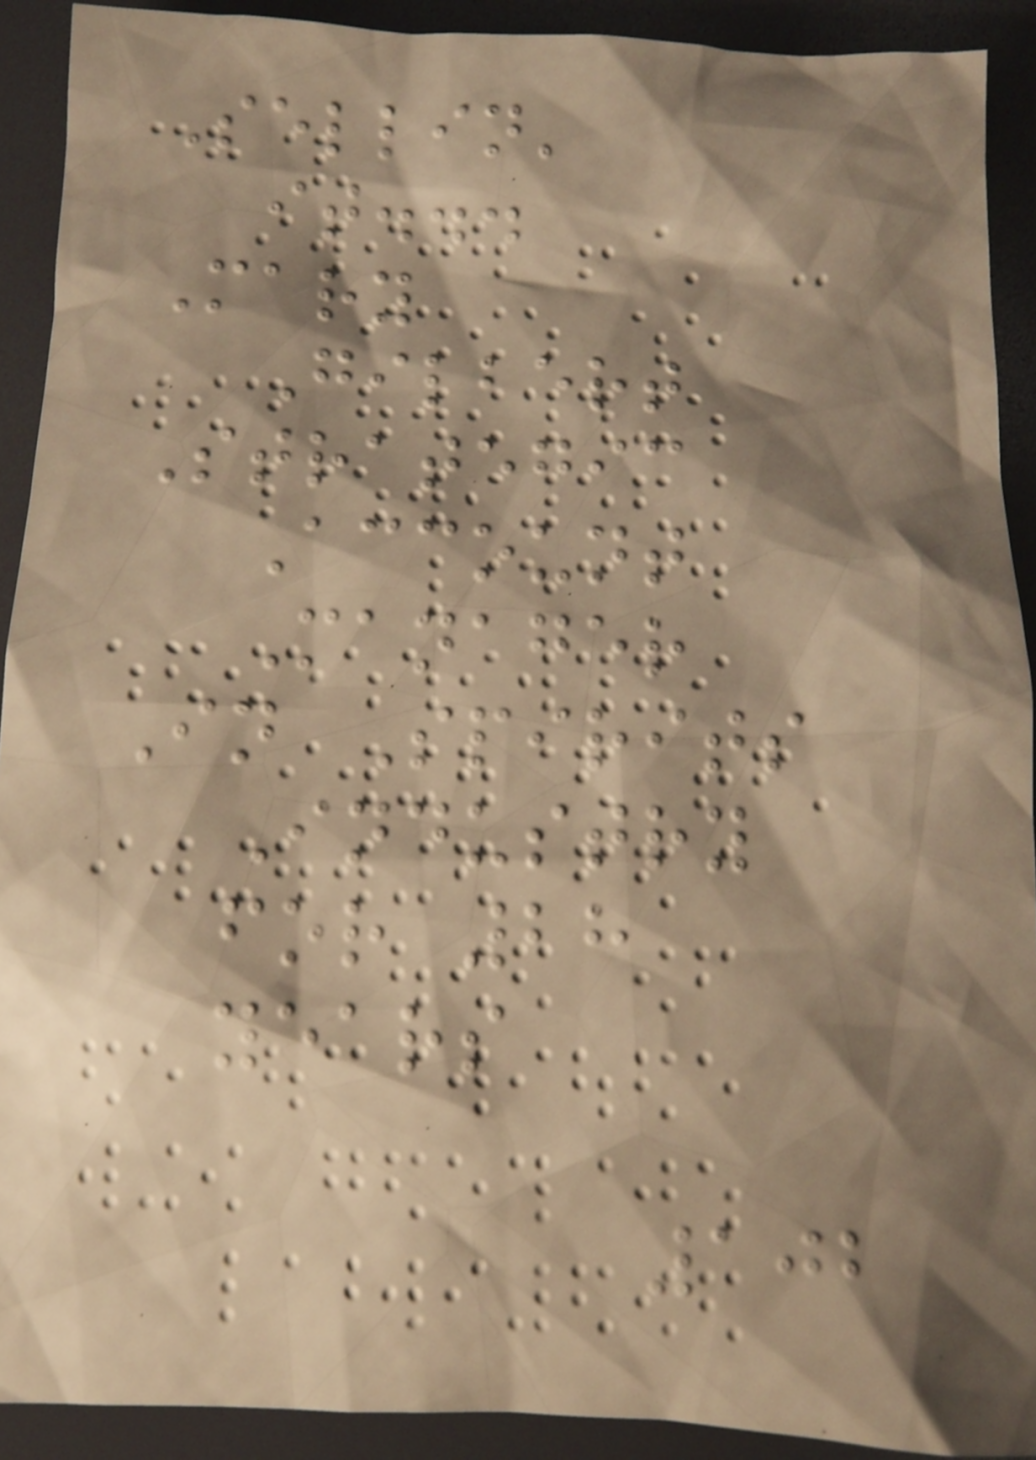Sellin'
it...
Mary
Gilbert
Strategic
Account
Manager
In Spirits
Industry
for 28
years
102
